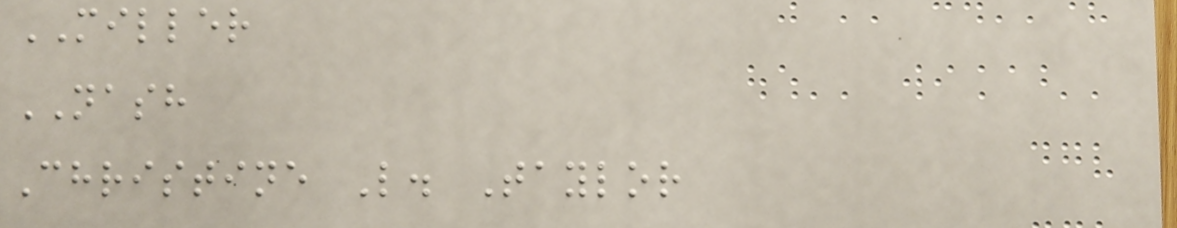MILLER
NASH
Christine L. Taylor
